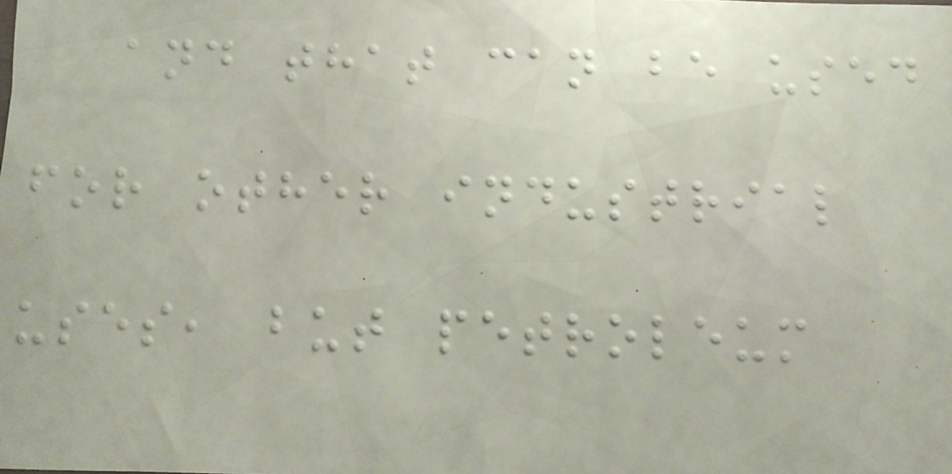and that can be used
for other industrial
uses, but petroleum
